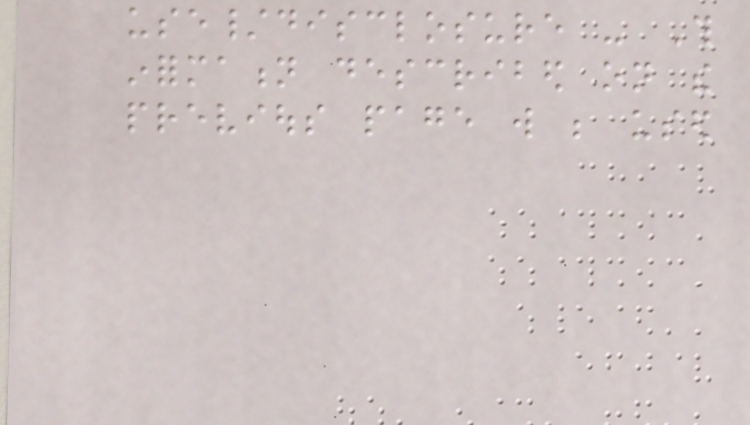use/disclosure - This
information described on the
previous page will be used
